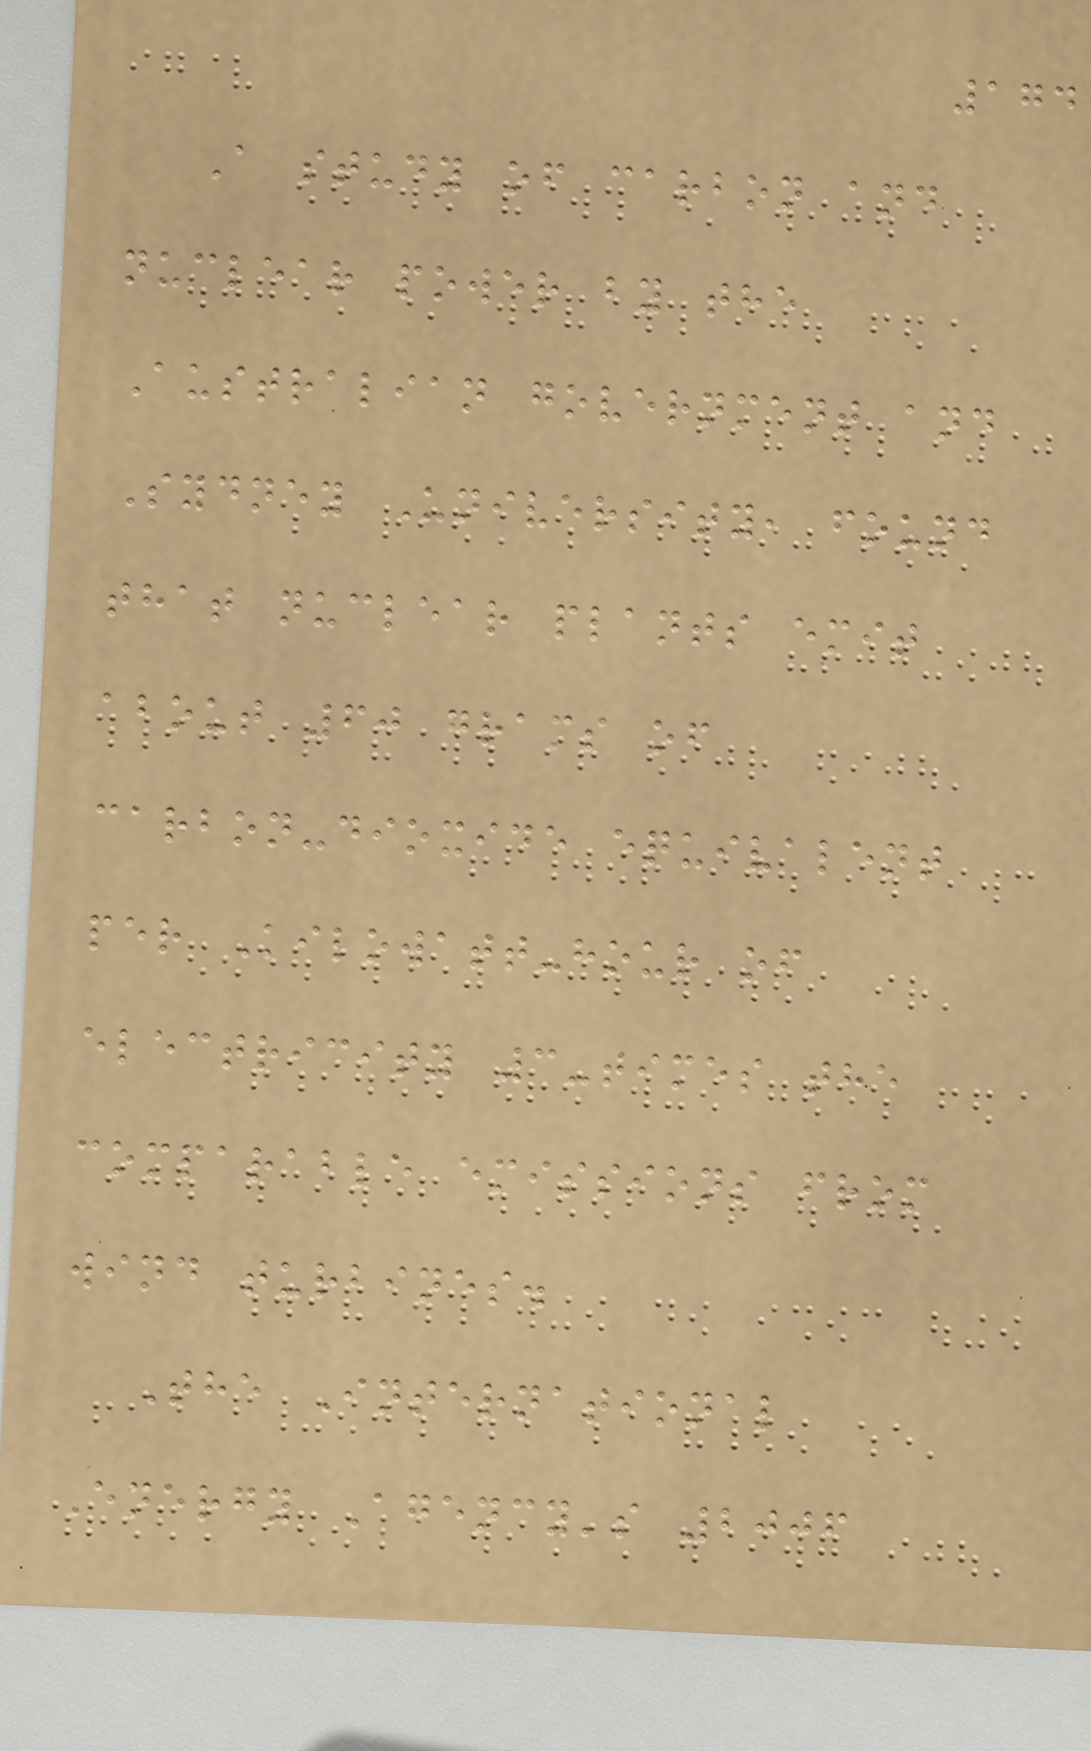174
A study of carbon and
nuclear power by the
Australian government and
Sydney University, found
that nuclear plants emit
about 60 grams of
carbon-dioxide equivalent
per Kilowatt-hour of
electricity 3-times the
comparable emissions from
wind turbines.
The International
Energy Agency's 2006
